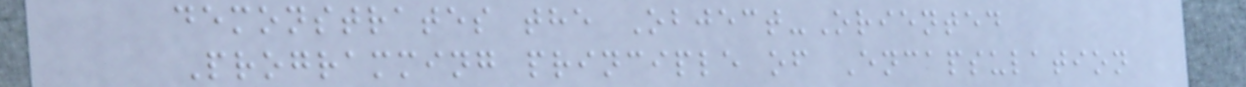demonstrates the Object-Oriented
Programming principle of Encapsulation
